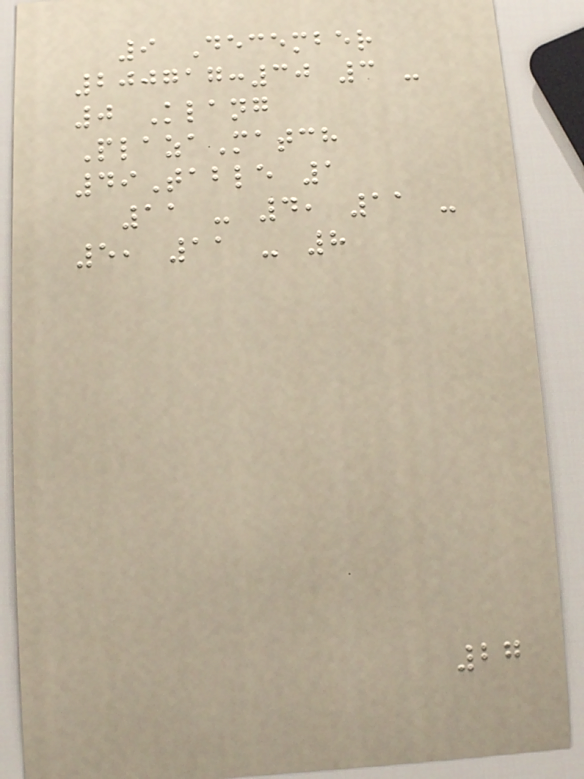9 December
200717:30 3 -
0 Klang
PlazaMatch
49Table 1
11 - 4, 11 -
5, 11 - 8
27
